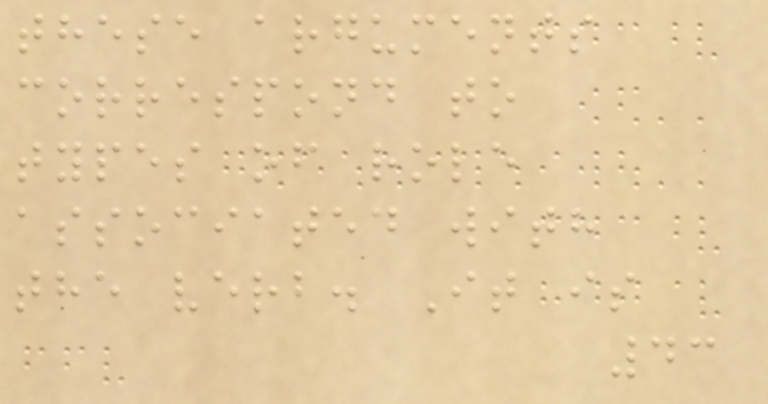these arguments
correspond to
types of role
associated with
the verb. It is
43
